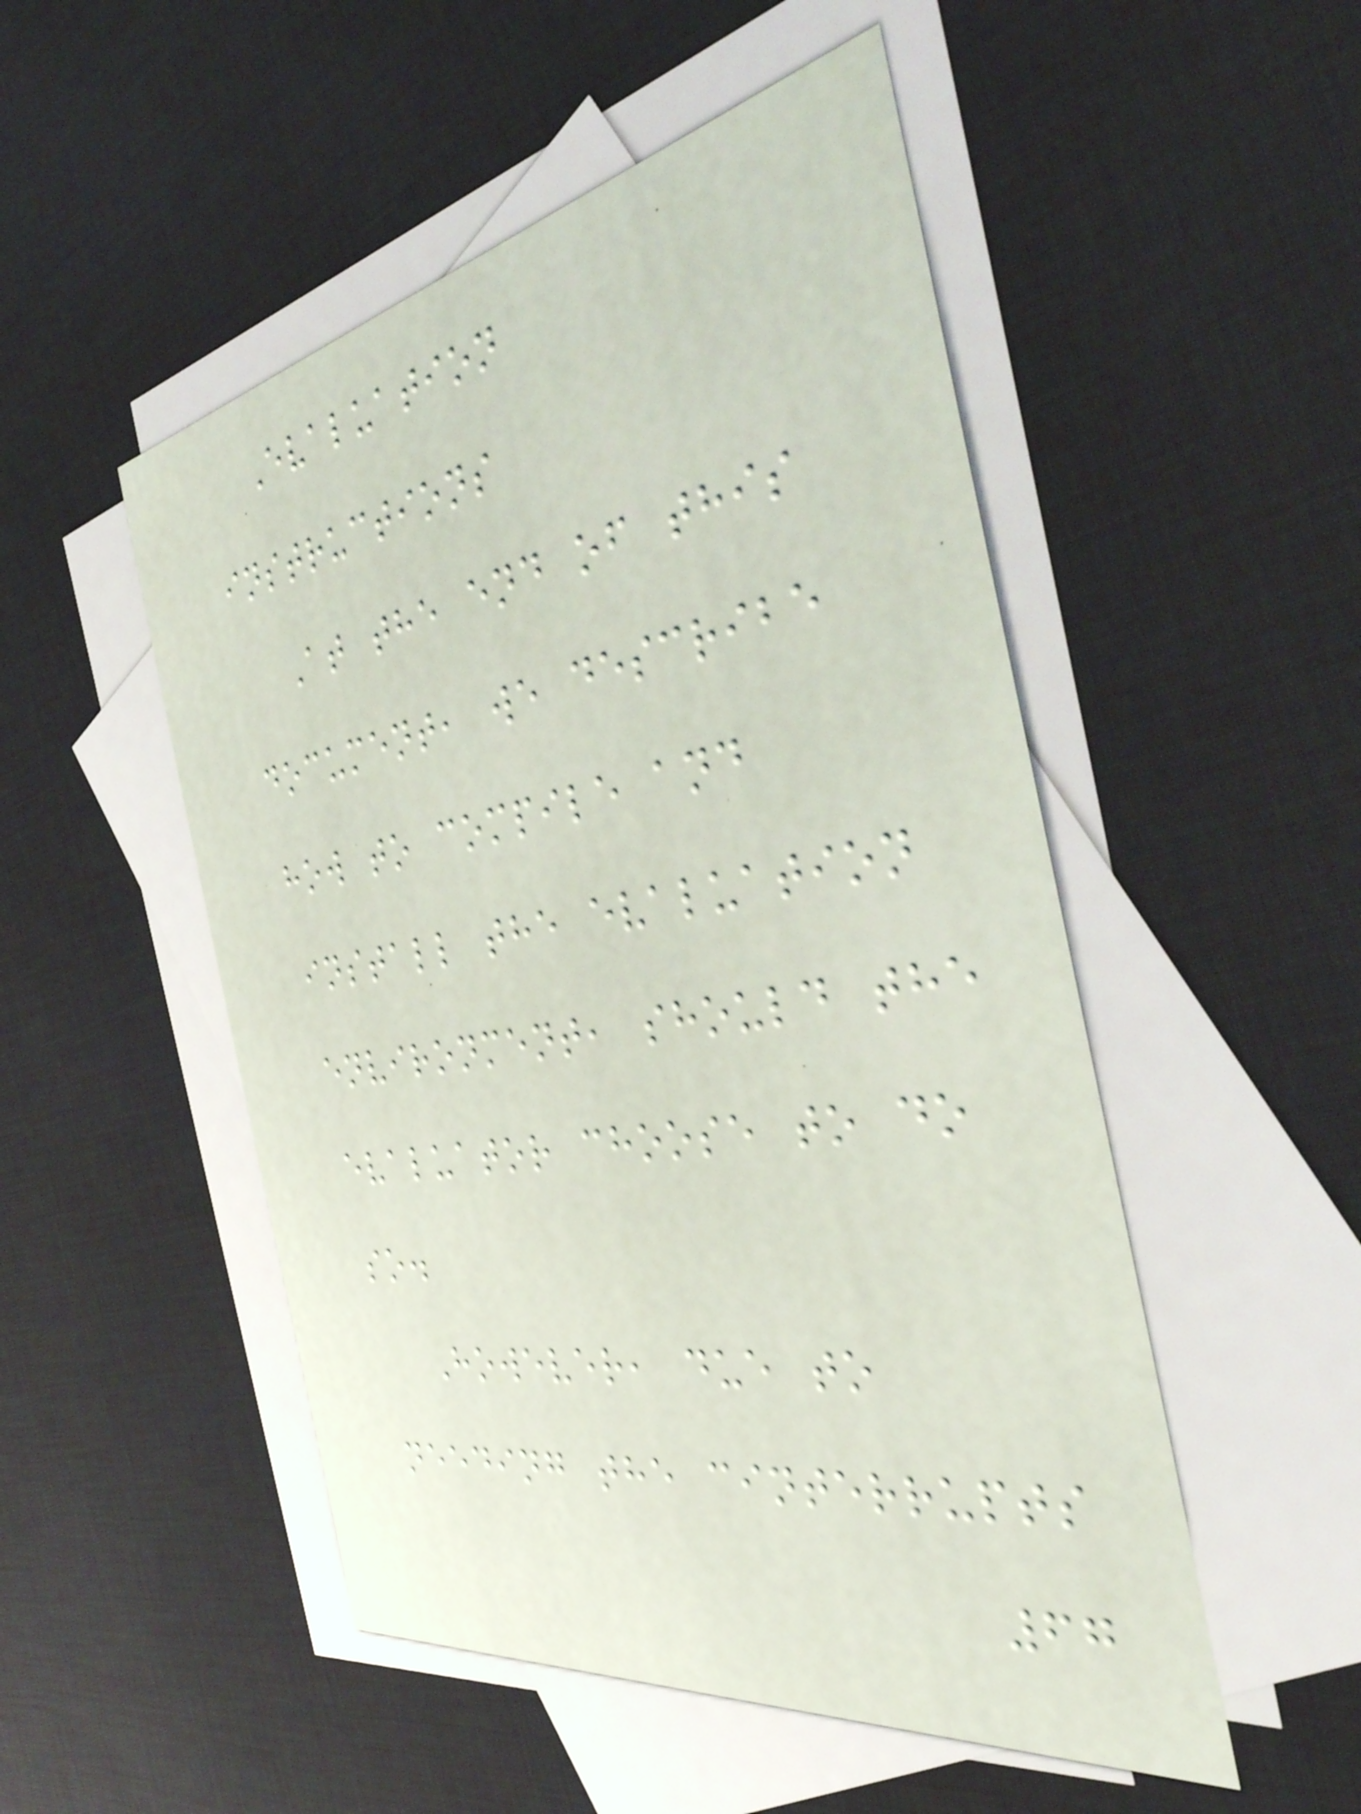Evaluation
instructions
At the end of this
document, we describe
how to compile and
install the evaluation
environment, should the
evaluator choose to do
so.
However, due to
needing the cinterrupts
67
